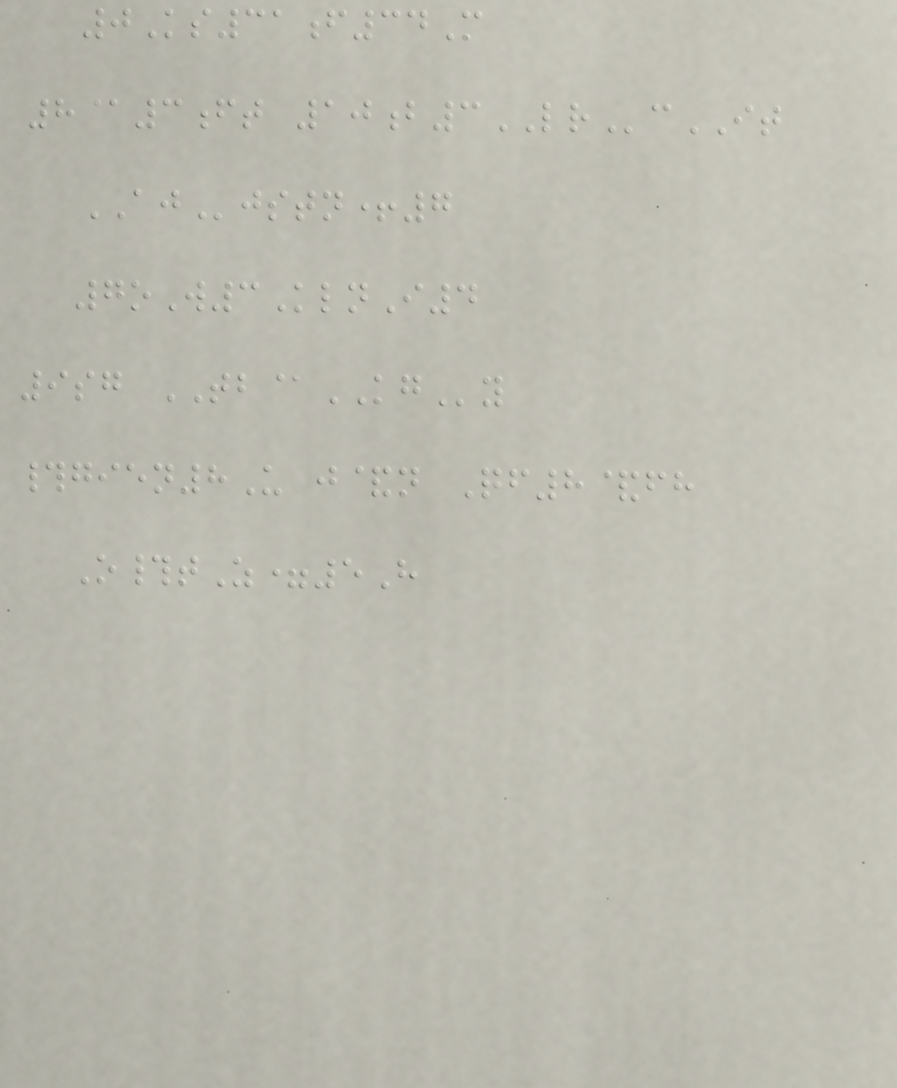0Ks31f34M
8@3ft 10b3LRcIT
AJjstn+7
7oW3KlnI4
9sg TB@KGy
#gien8U j&n Qf8&fh
O#tZ=5H
